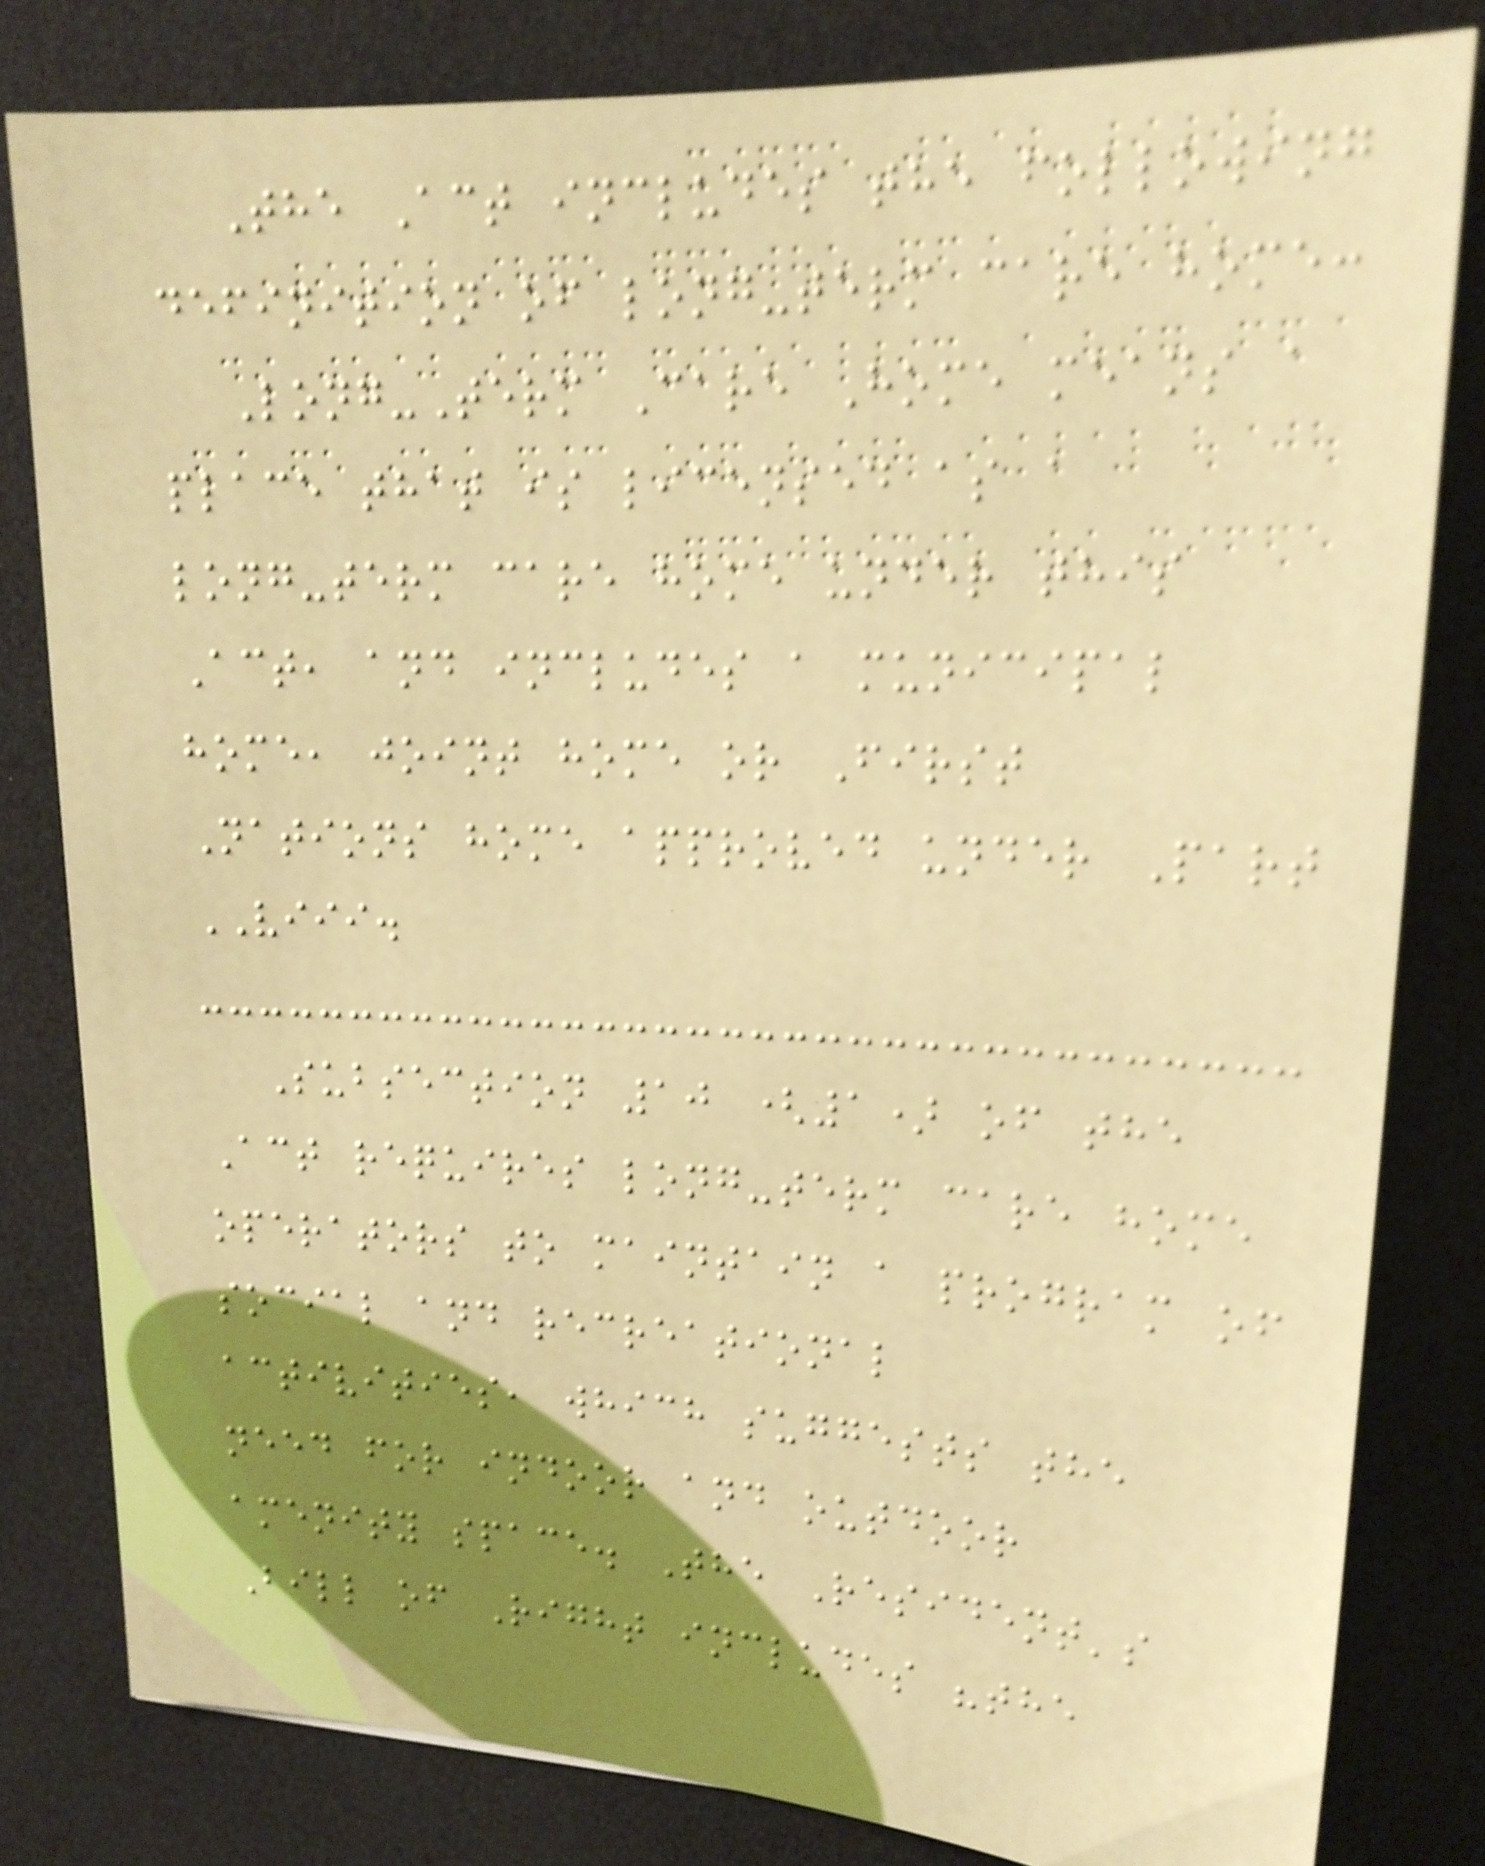The Act includes the following
definition of long-term care home:
Long-Term Care Home means a
place that is licensed as a
long-term care home under this
Act, and includes a municipal
home, joint home or First
Nations home approved under Part
VIII.
Subsection 10 (1) of the
Act requires long-term care home
operators to maintain a program of
social and recreational
activities, which suggests the
need for indoor and outdoor
amenity space. The Resident's
Bill of Right includes "the
